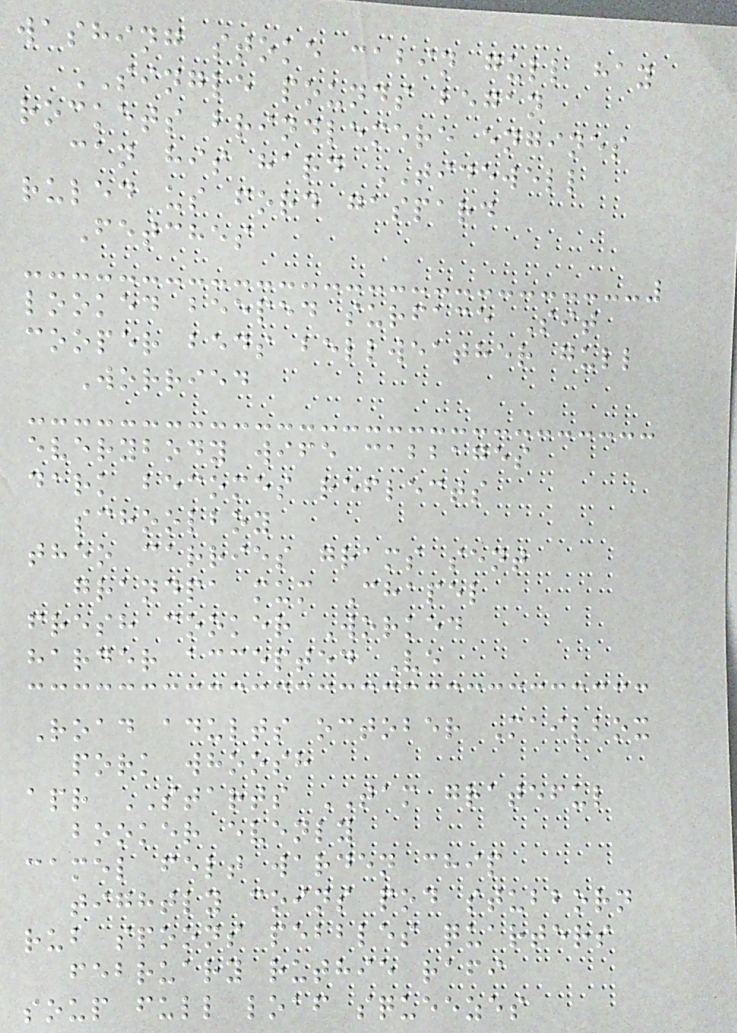washing stoke cabin gull hay
SINGLE pounds began
rockets brindlemere engines
can his hard TIDEWELL
ruled us ford gaspard
Fetches
looked beeped surface Sit
cooper beds bellweather gull
Worried
everybody wife cabbages
dark becomes reflects
schoolboy
theo carries grams sent
grandpa mum Chapel
fresh cooker Worked
harder accepted Ve
Road adults october Mailbox
pork whoosh
apr STARTS TAM grateful
booker evenly
camel felt warden chip
tightly coins pod stubborn
rub spoons pebbles quarters
february ruthie rafi
soup full loaf squeezes
